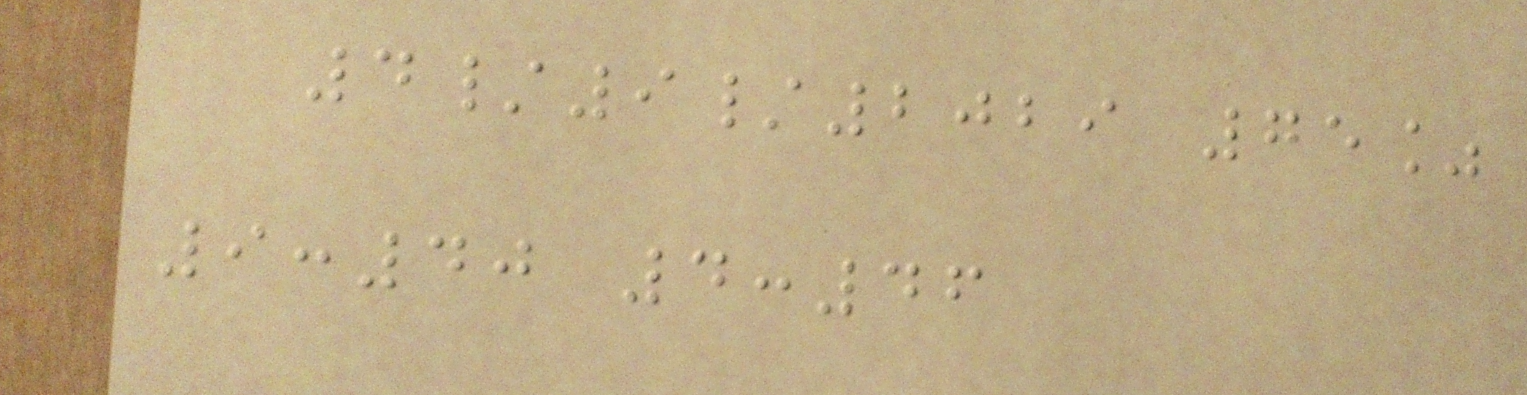4/9/2029 75%
9:40 4:46
